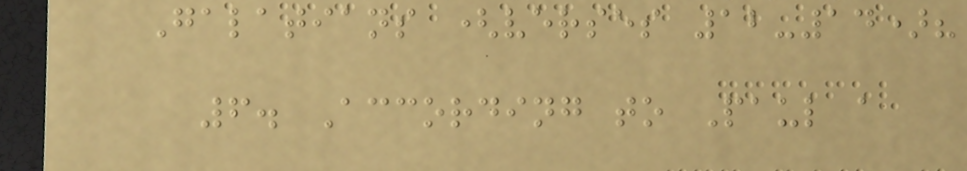Galatians (verses 12-14)?
6. According to Paul a
